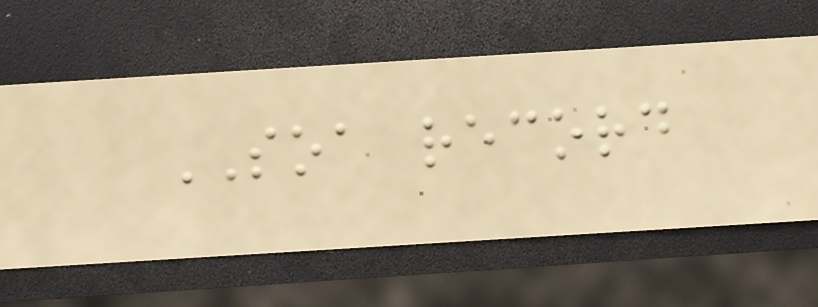SOA record
